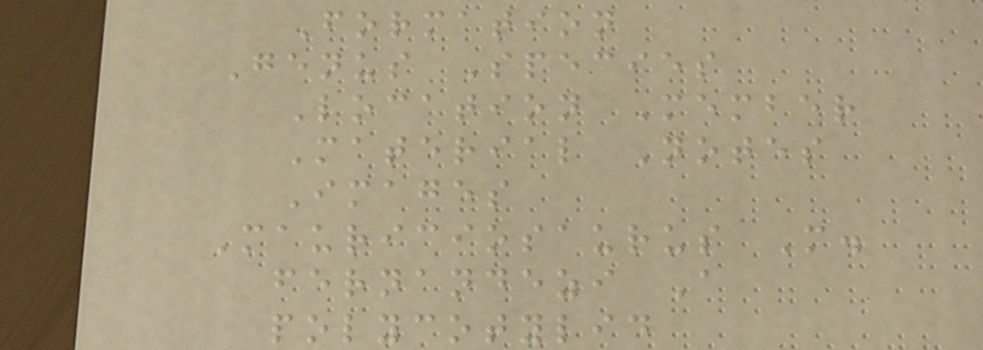Formation
Genus Species
Location Member
Material Notes
Images
Mauriciosaurus M.
fernandezi A
polycotylid
